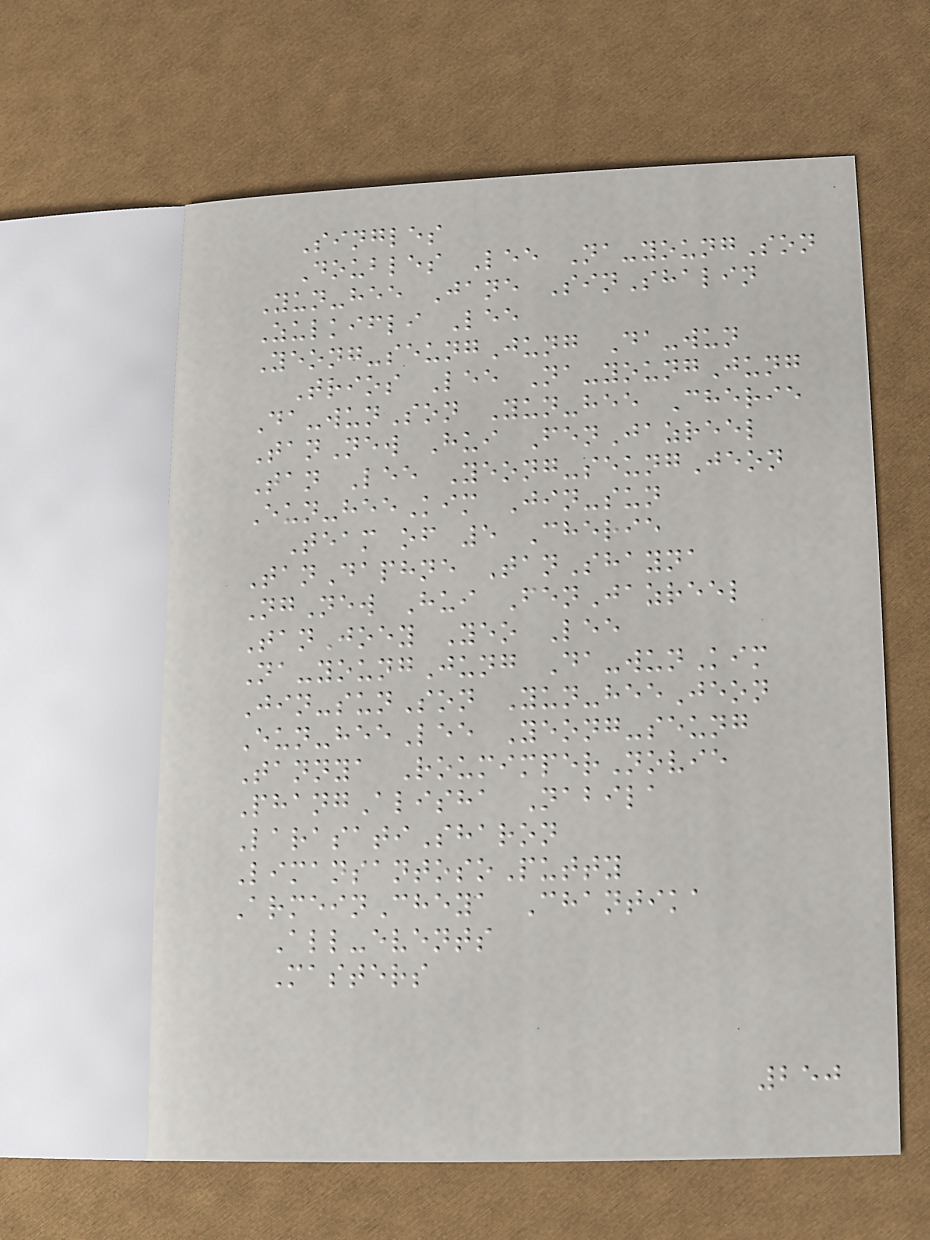Singles
Doubles Lee Na-youngSon
Yun-hee Jane SinShalin
Zulkifli Lee
Yeong-seungJung Da-wun
Trios Lee Na-youngJung
Da-wunSon Yun-hee Cherie
TanNew Hui FenJazreel
Tan Lee Yeong-seungJeon
Eun-heeKim Jin-sun
Team of 5 Cherie
TanDaphne TanShayna
NgNew Hui FenJazreel
TanJoey Yeo Lee
Na-youngJung Da-wunKim
Jin-sunSon Yun-heeJeon
Eun-heeLee Yeong-seung
Tannya RoumimperNovie
PhangAlisha Nabila
LarasatiSharon
LimansantosoPutty
ArmeinCheya Chantika
All-events
Masters
250
